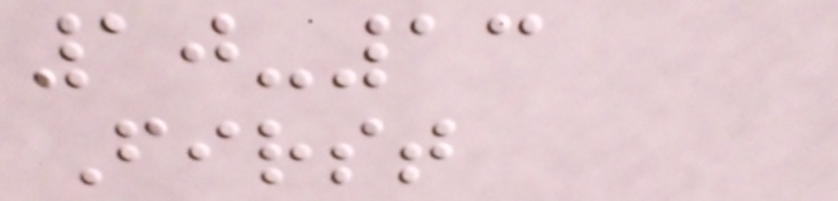10-13
First
